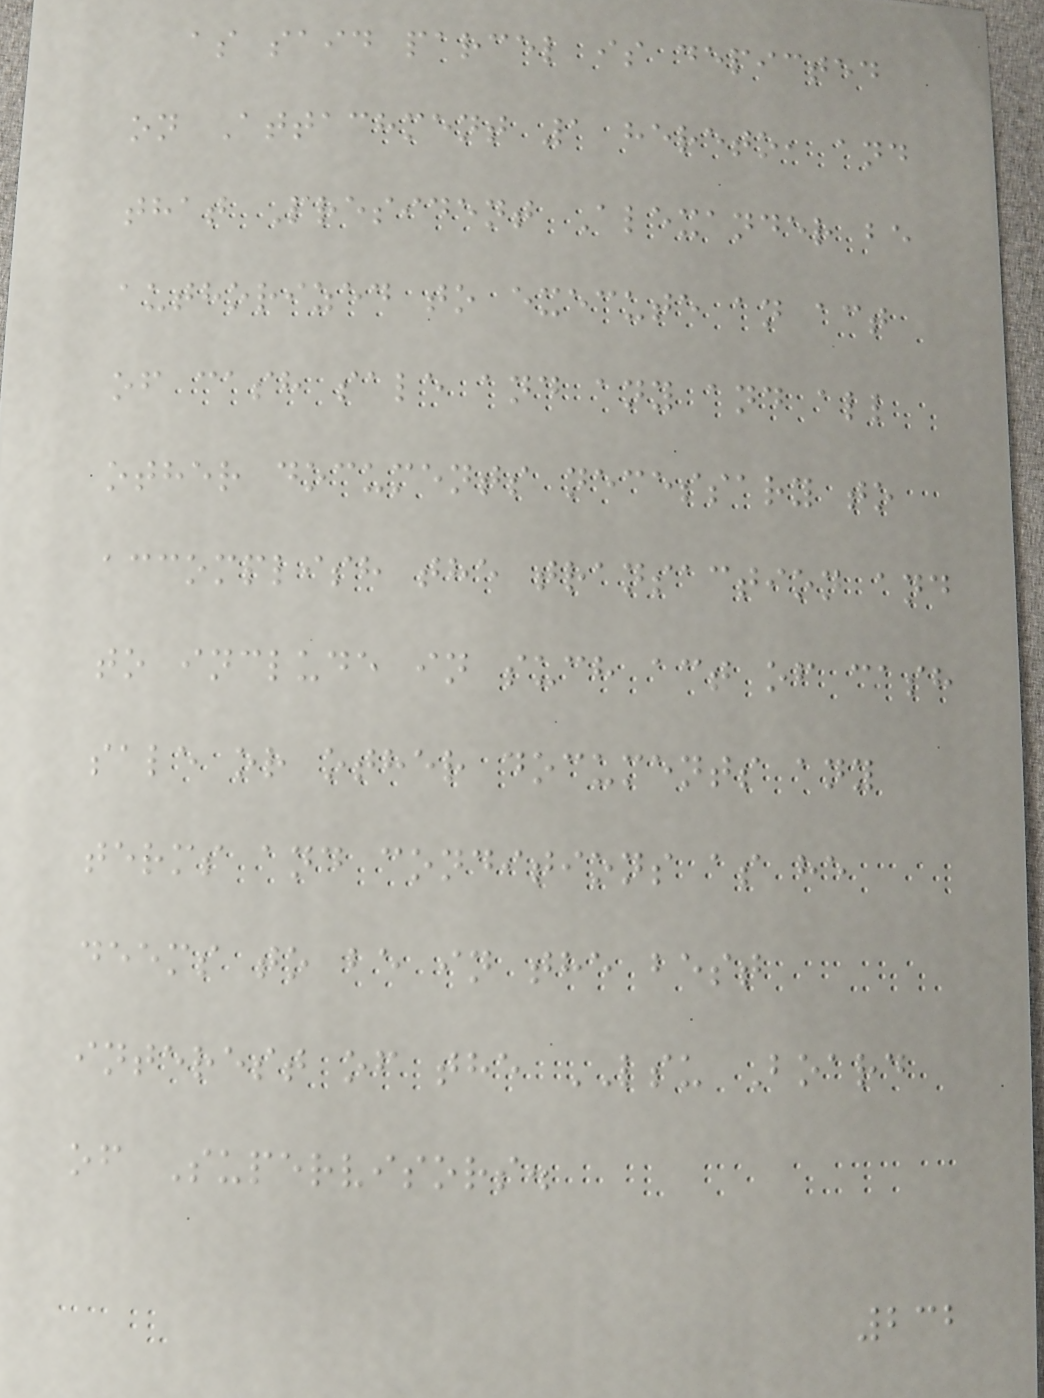as said parcel is depicted
on Attachment 1 hereto, and
that President Alexander be
authorized to execute an act
of cash sale and any and all
other documents necessary to
accomplish the transaction and
to include in such act of cash
sale or other documents any
terms and conditions as he
deems to be in the best
interest of the LSU Board
of Supervisors.
232
